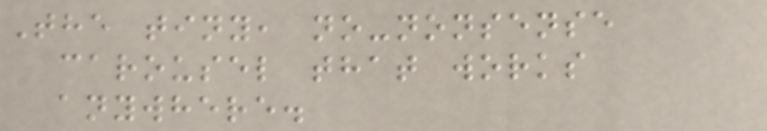The tiny, no-nonsense
carousel that works
anywhere.
